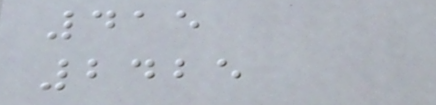415
2425
